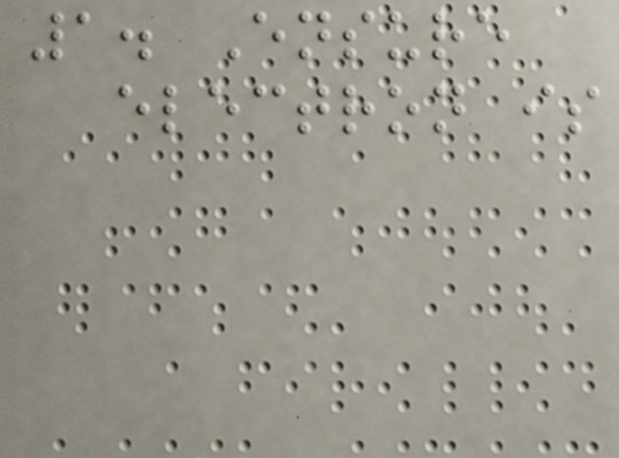1. Ensure
electron is
